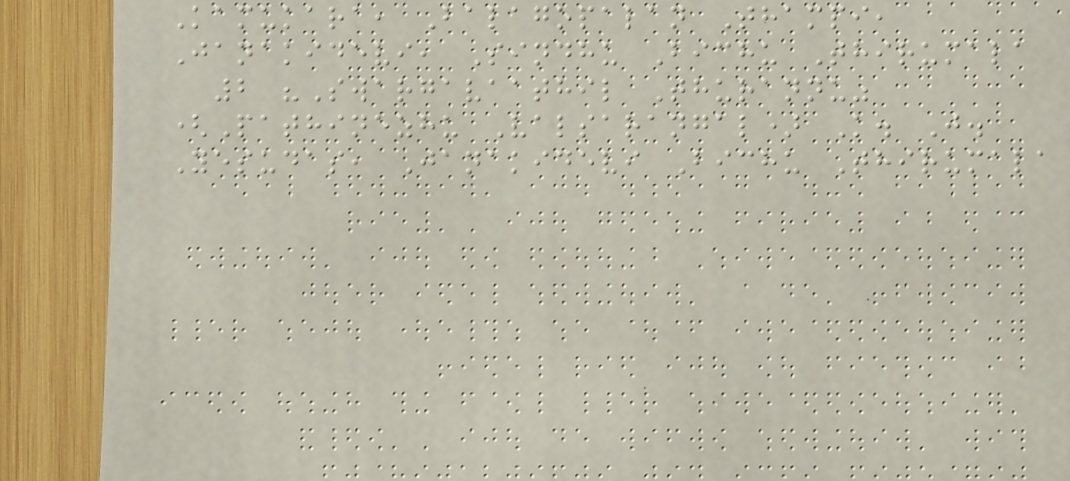Kamukara, Balagopalan Thampi,
Janakidevi, Sindhu Bichu Thirumala
2 "Swargavaathil Thurannu"
(Pathinezhu Valsarangal) K. J.
Yesudas, Janakidevi Bichu Thirumala
